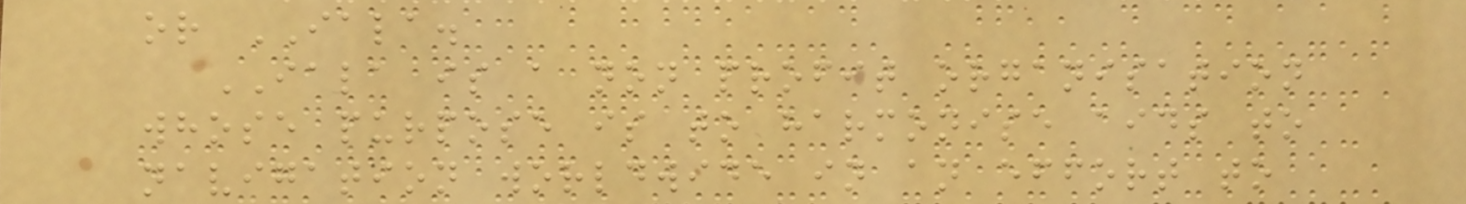or IALA.
IALA is a non profit organisation
whose purpose is to harmonise aids to
navigation worldwide in an effort to
